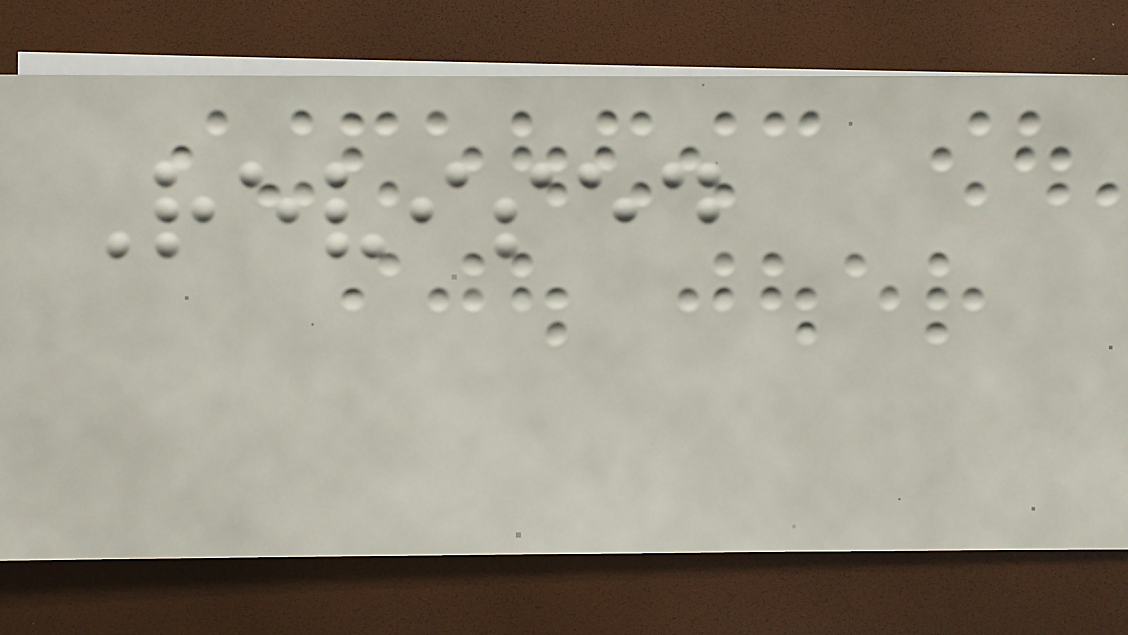Revised
